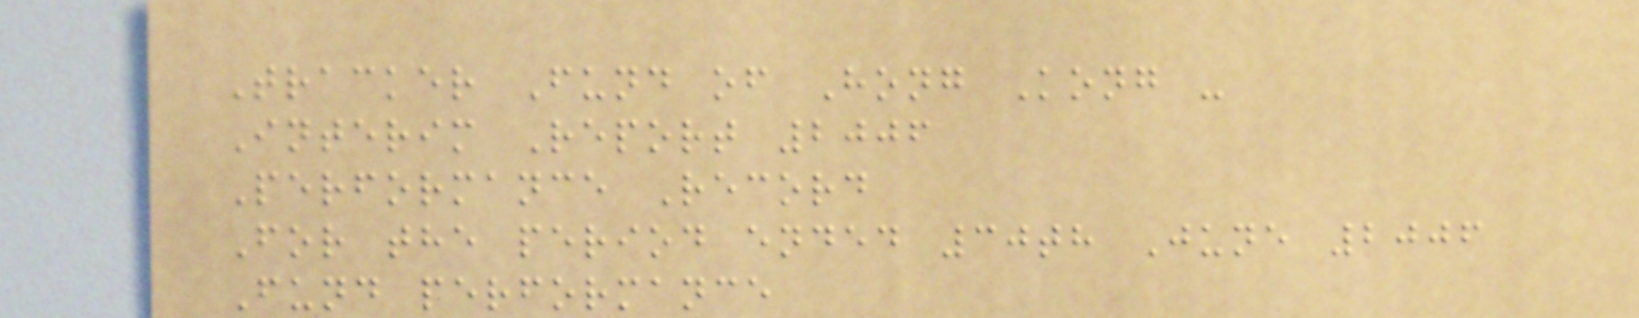Tracker Fund of Hong Kong -
Interim Report 2006
Performance Record
For the period ended 30th June 2006
Fund performance
